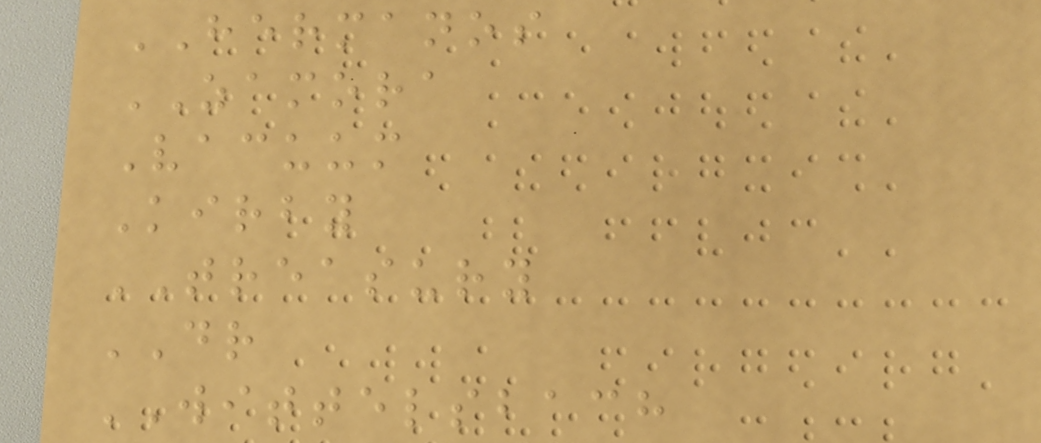HERMANOS
ZAMORA
Vacuum
Kirby
TREASURY
DR
WITTELSBACH
